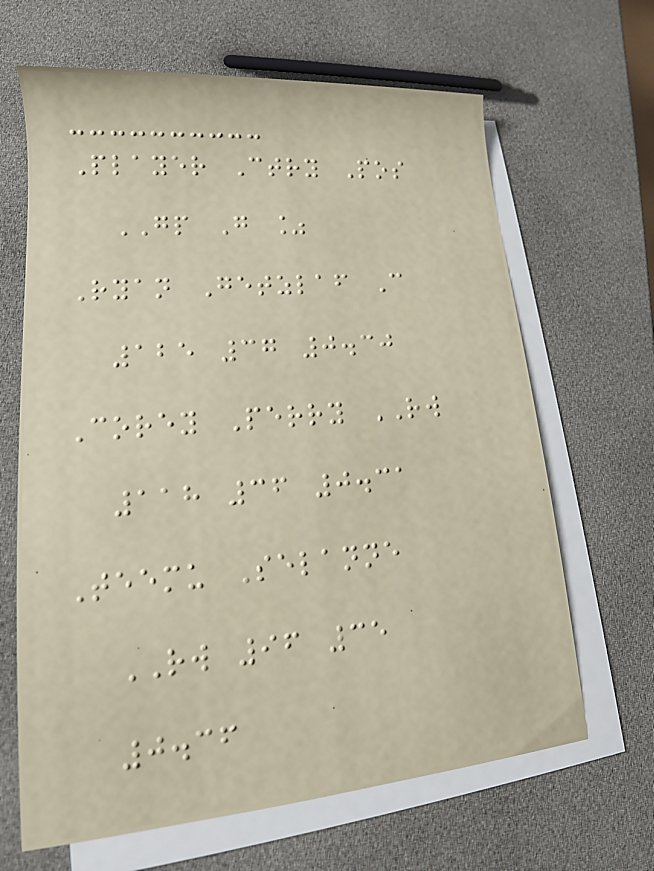Player Ctry Pos
GP G %
Ryan Getzlaf C
125 37 0.30
Corey Perry RW
118 36 0.31
Teemu Selanne
RW 96 35
0.36
